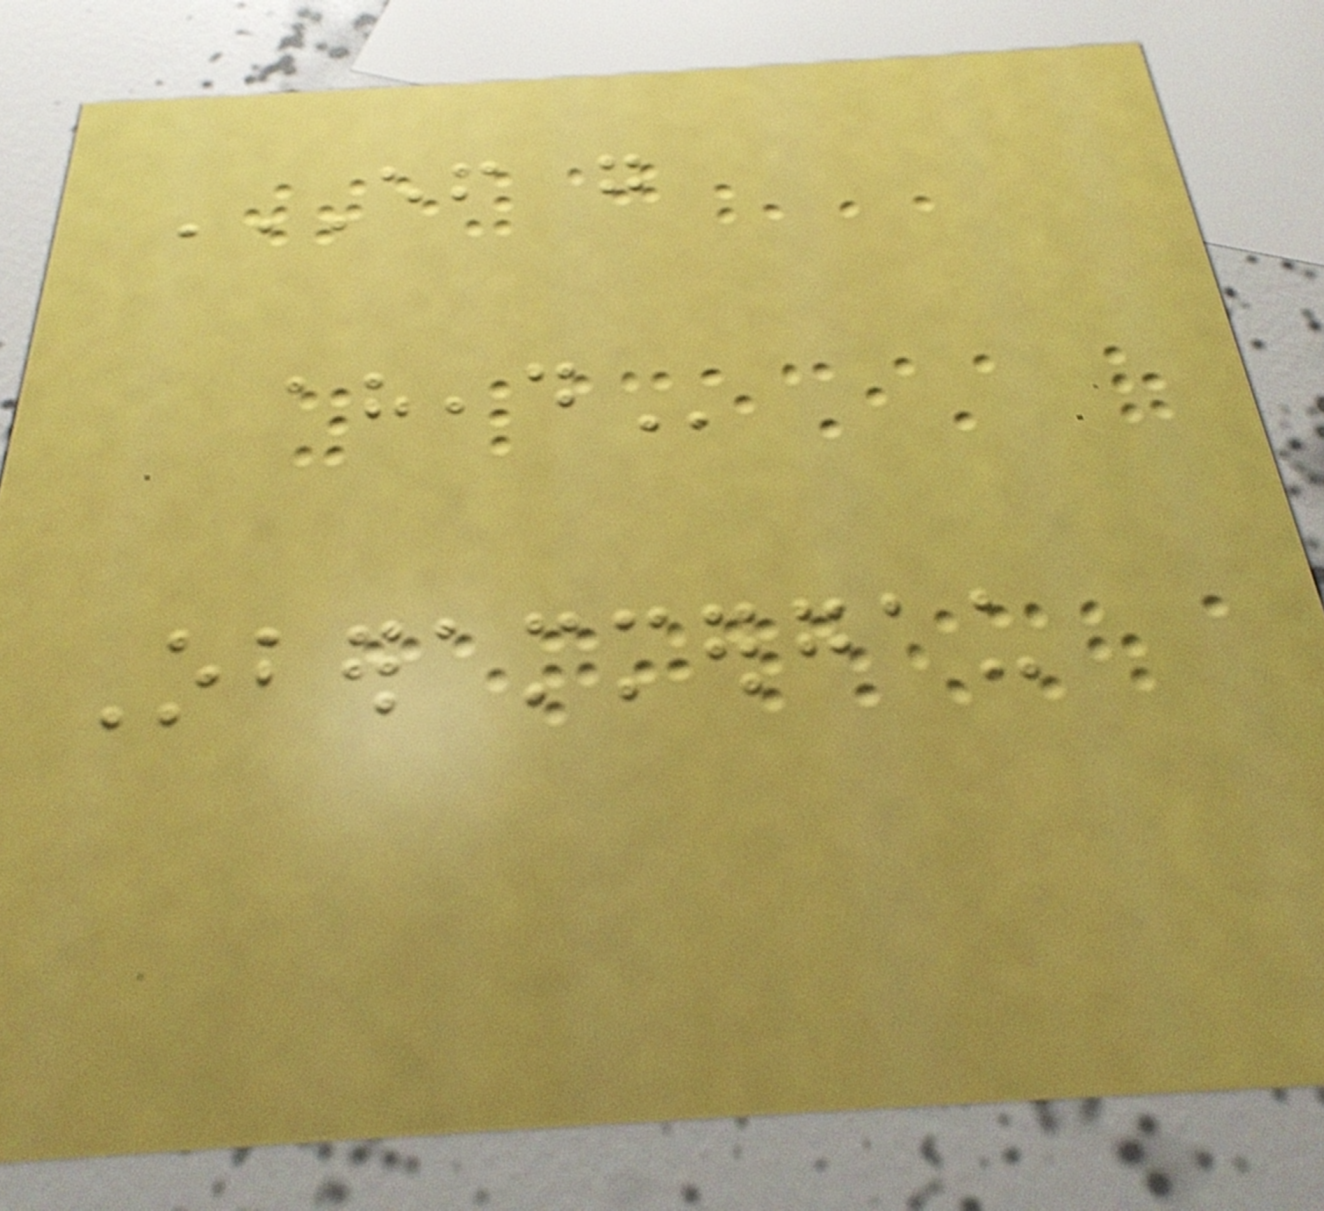EF GO
AHEAD
Oberammergau
